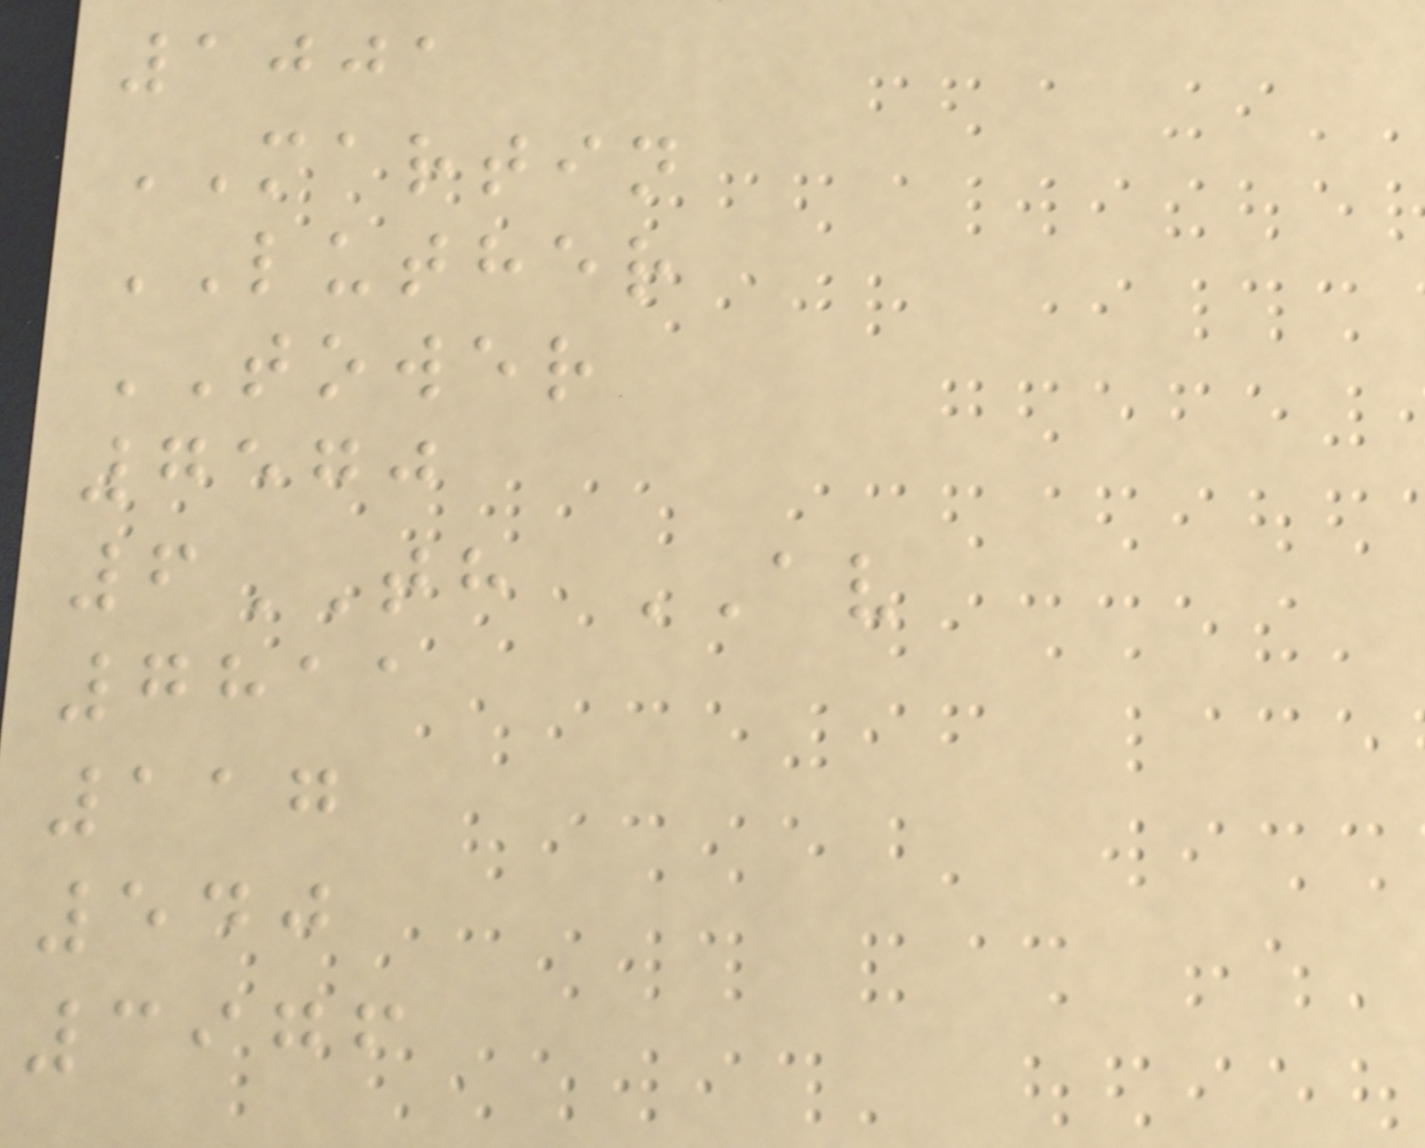1001
MARTIN
LUTHER
TOWER
7570
6TH AV
7811
117
540
3976
